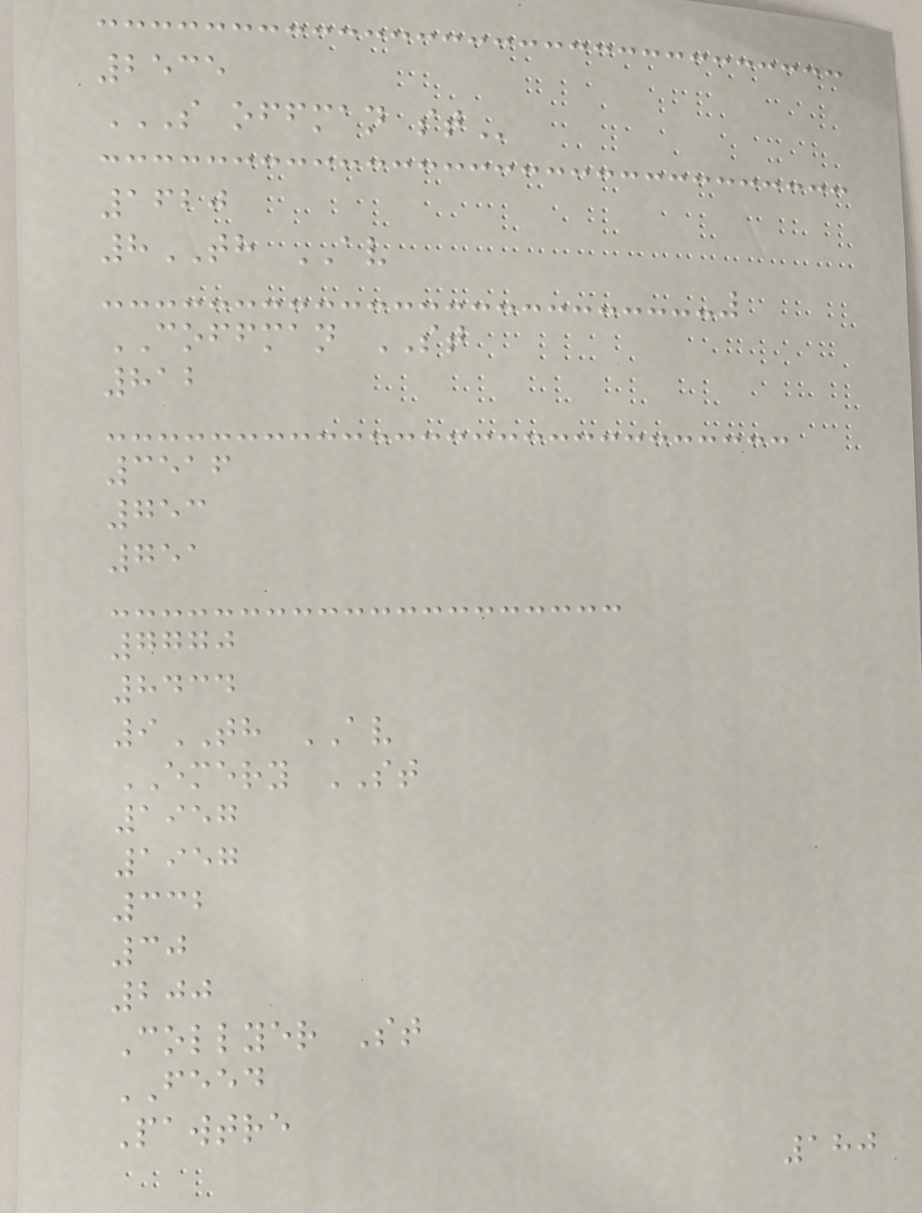2535
S OFFMAN ST
1620
8TH AV
COFFMAN ST
812
3516
753
751
7770
8434
9TH AV
EMERY ST
1957
1957
332
30
200
Collyer St
FEED
Pawtre
180
